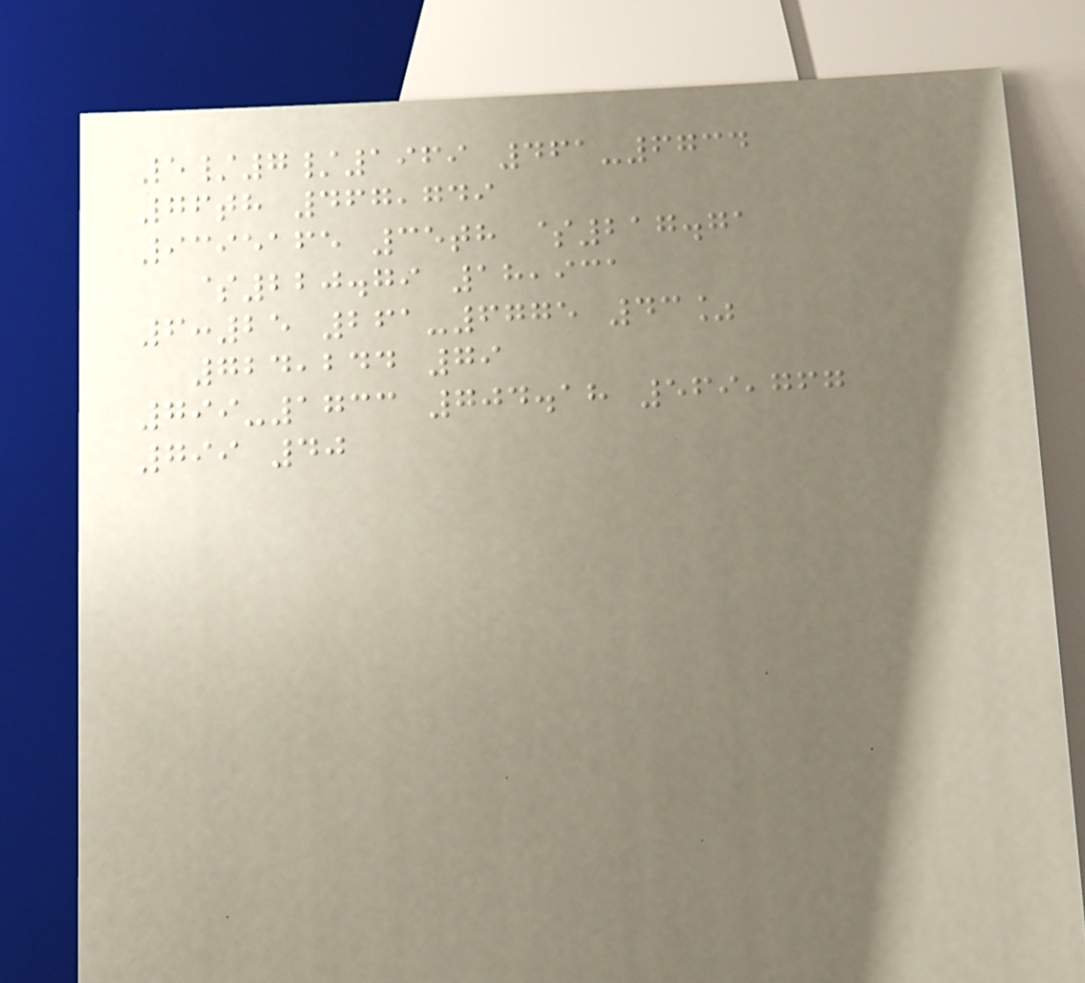5/7/1969 461-6734
76th 467,749
9395165 35th $217.71
$220.79 18,931
6:25 261-6775 43%
724,244 79
799-1733 704.18 569,767
799 40
